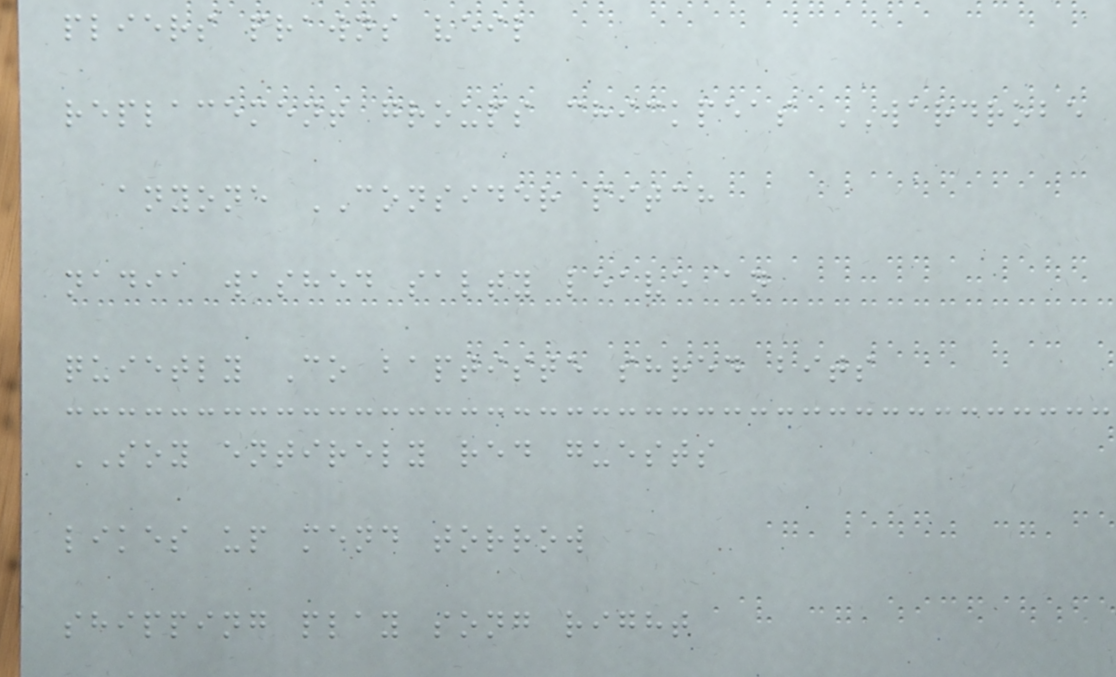pliers prawns veil
replacement groups chickpeas WARDROBE
anyone CONSIDER pitch
nadia washed salty leave an
quietly Co baptiste shred bits
SOY entirely red guests
likes up mend torrow
shipping play song right
